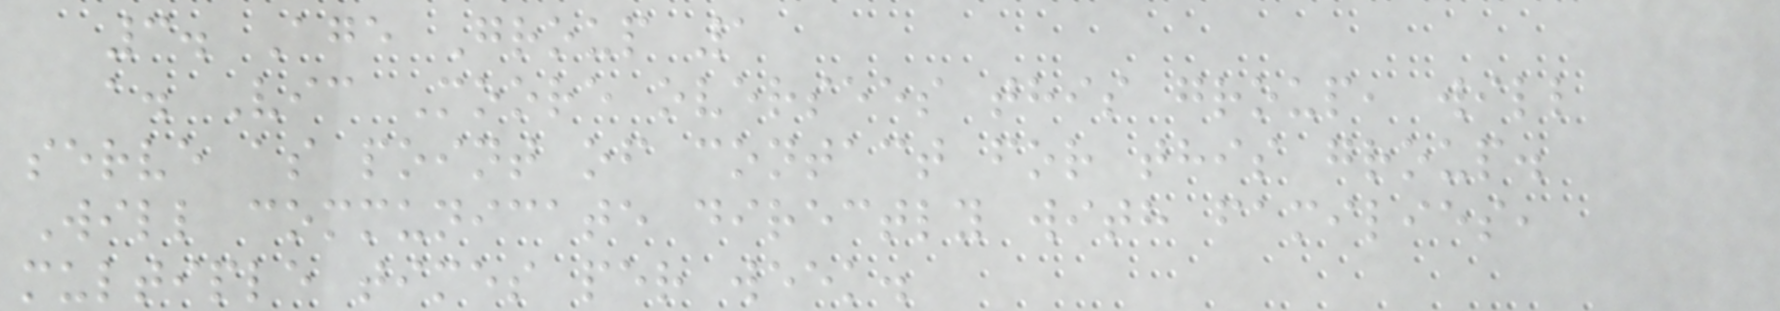3. Age Group 1
a. Vic Moore oversees this group, will
serve as point of contact for this group.
Will communicate directly with families,
multiple times per week.
